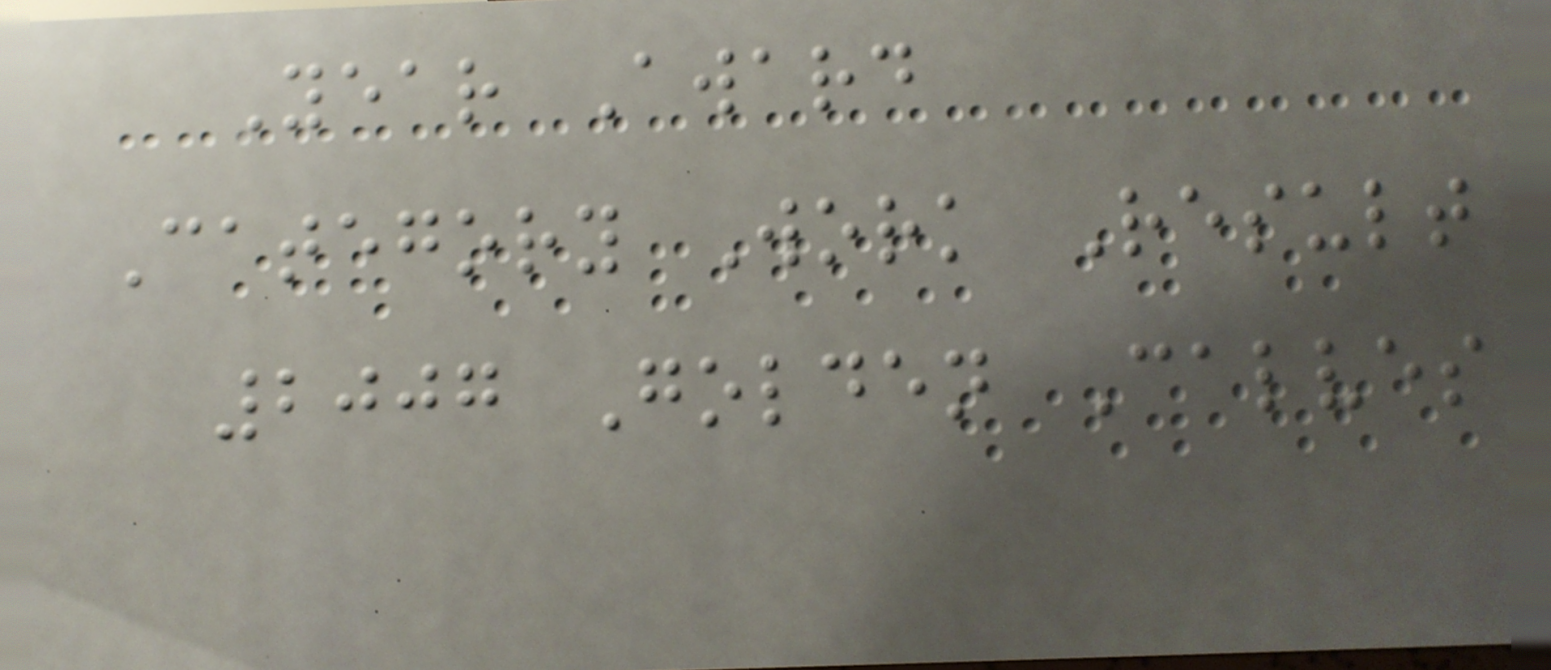Year Award
Category Work Result
2007 Golden Calves
